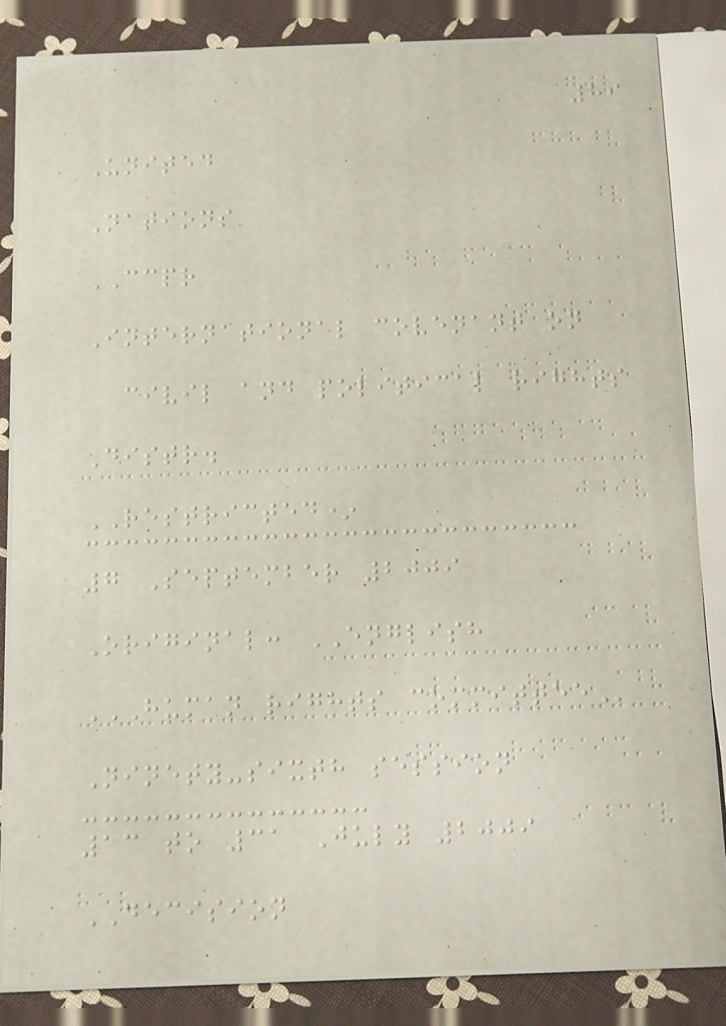89
United
Nations
CCPR
International covenant on
civil and political rights
Distr.
RESTRICTED*
7 September 2009
Original: ENGLISH
HUMAN RIGHTS COMMITTEE
Ninety-sixth session
13 to 31 July 2009
DECISION
